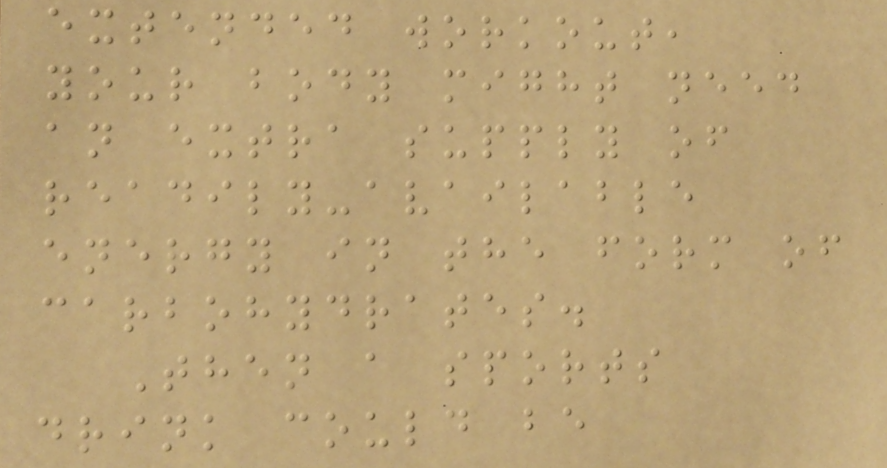extended workout,
your body might need
an extra supply of
readily-available
energy in the form of
carbohydrates.
Then a sports
drink could be
